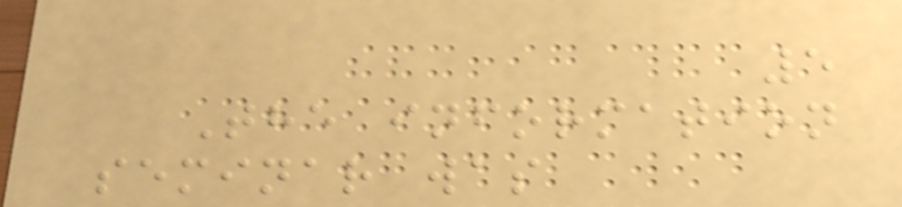5
The information
seminar was
